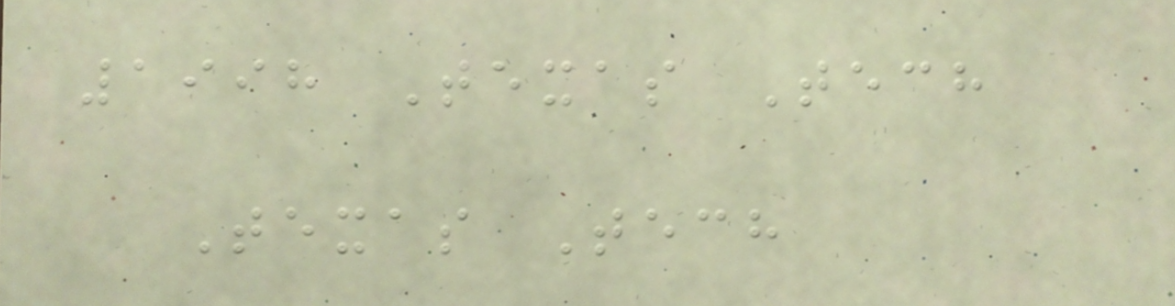1998 Texas Tech
Texas Tech
